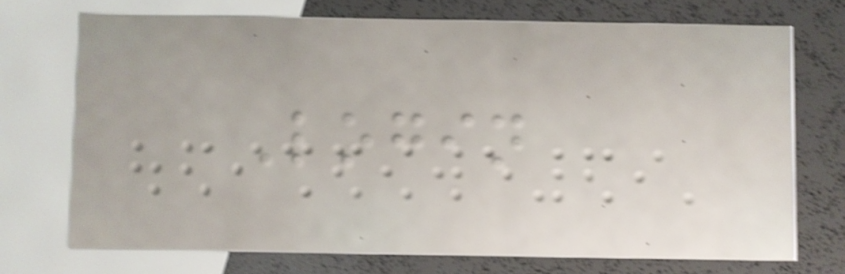Login
